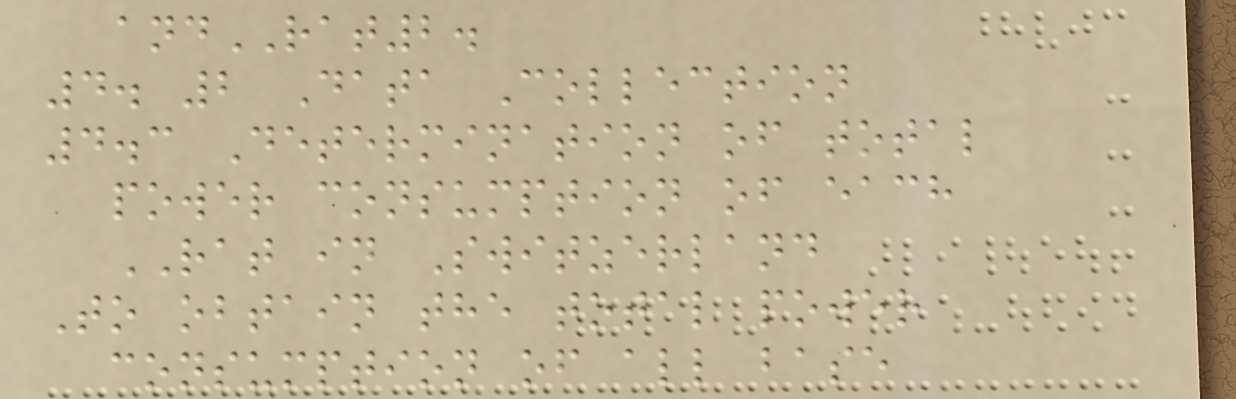andRAT2.
4. 2 Data Collection
4.3 Determination of total
power consumption of each
RAT in Switzerland
To obtain the total power
consumption of all base
